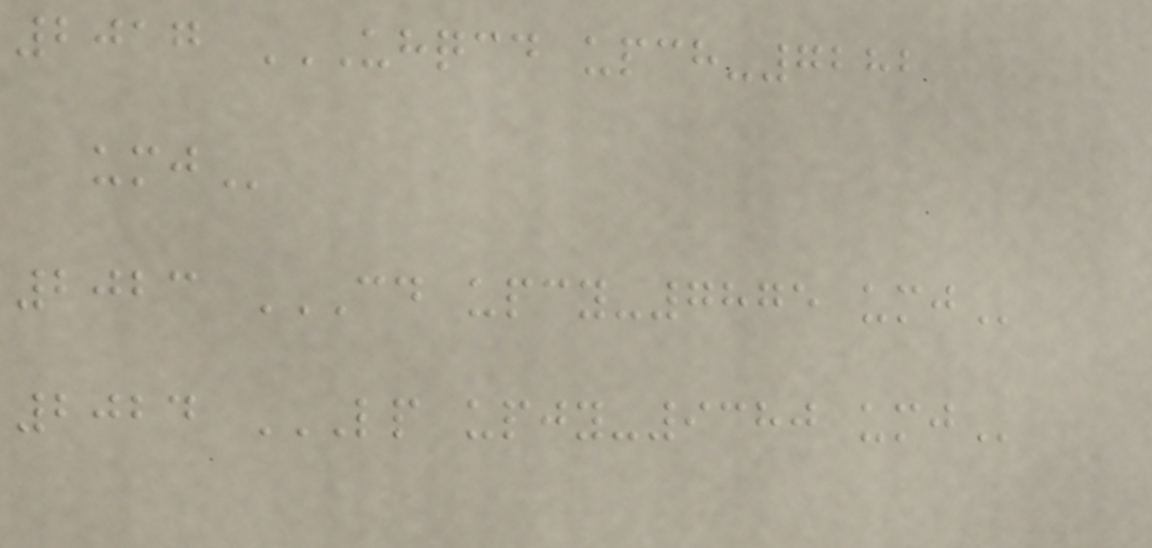2017 UHQCD UPCH-7282
UMJ
2023 CD UPCY-7875 UMJ
2024 LP UPJY-9380 UMJ
